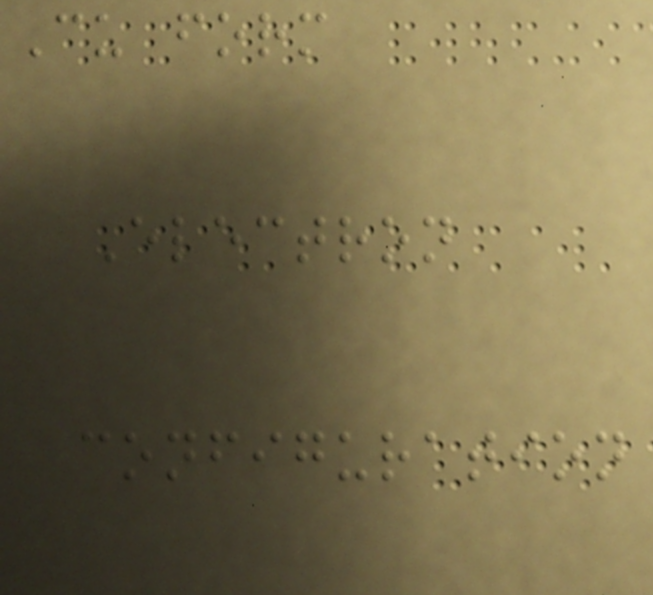Cu form
Electron
configuration
